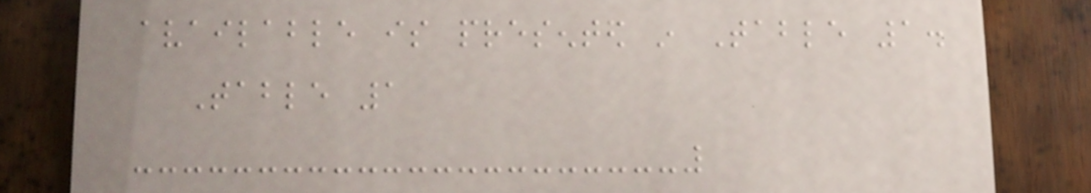available is presented in Table 1.
Table 1
